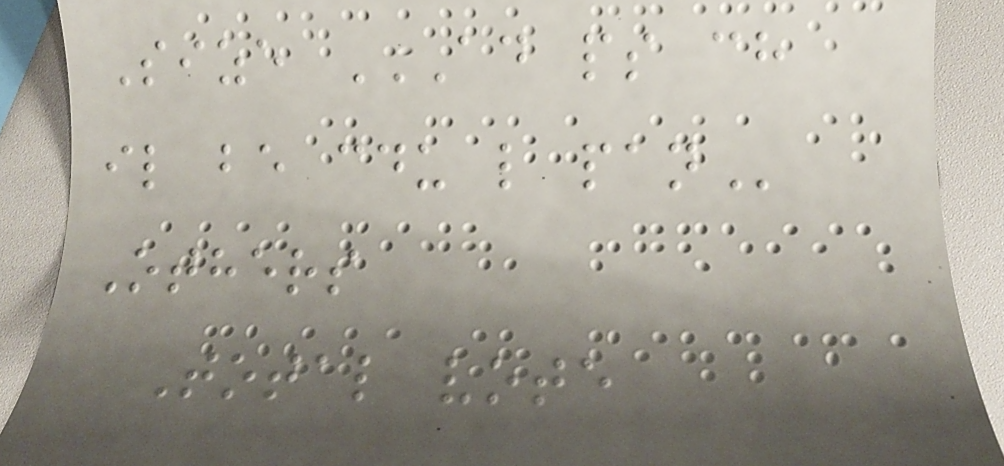Size AD PS CH
IL BE CDU L PAN
Others
Total vote
